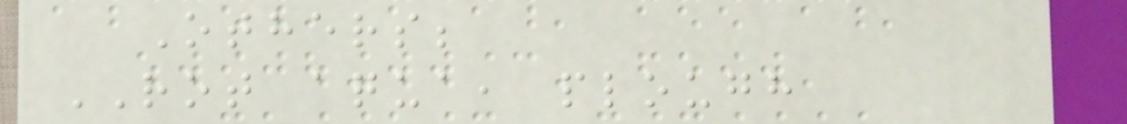Others;
ROT aqua, plough
